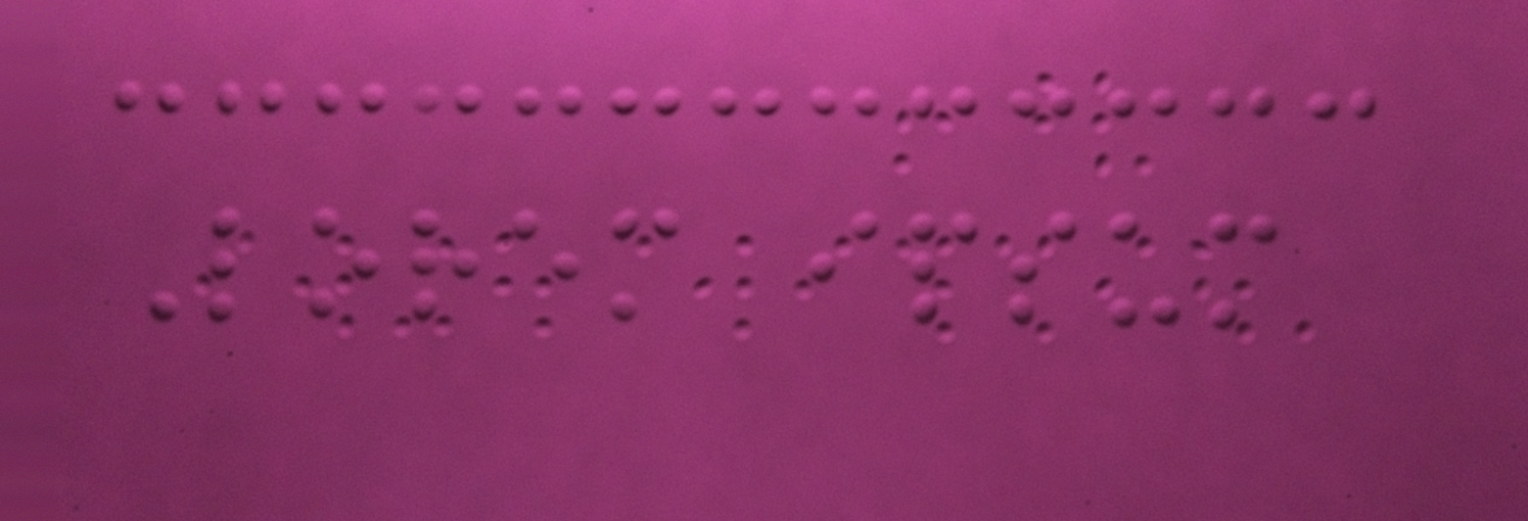Lorem ipsum
